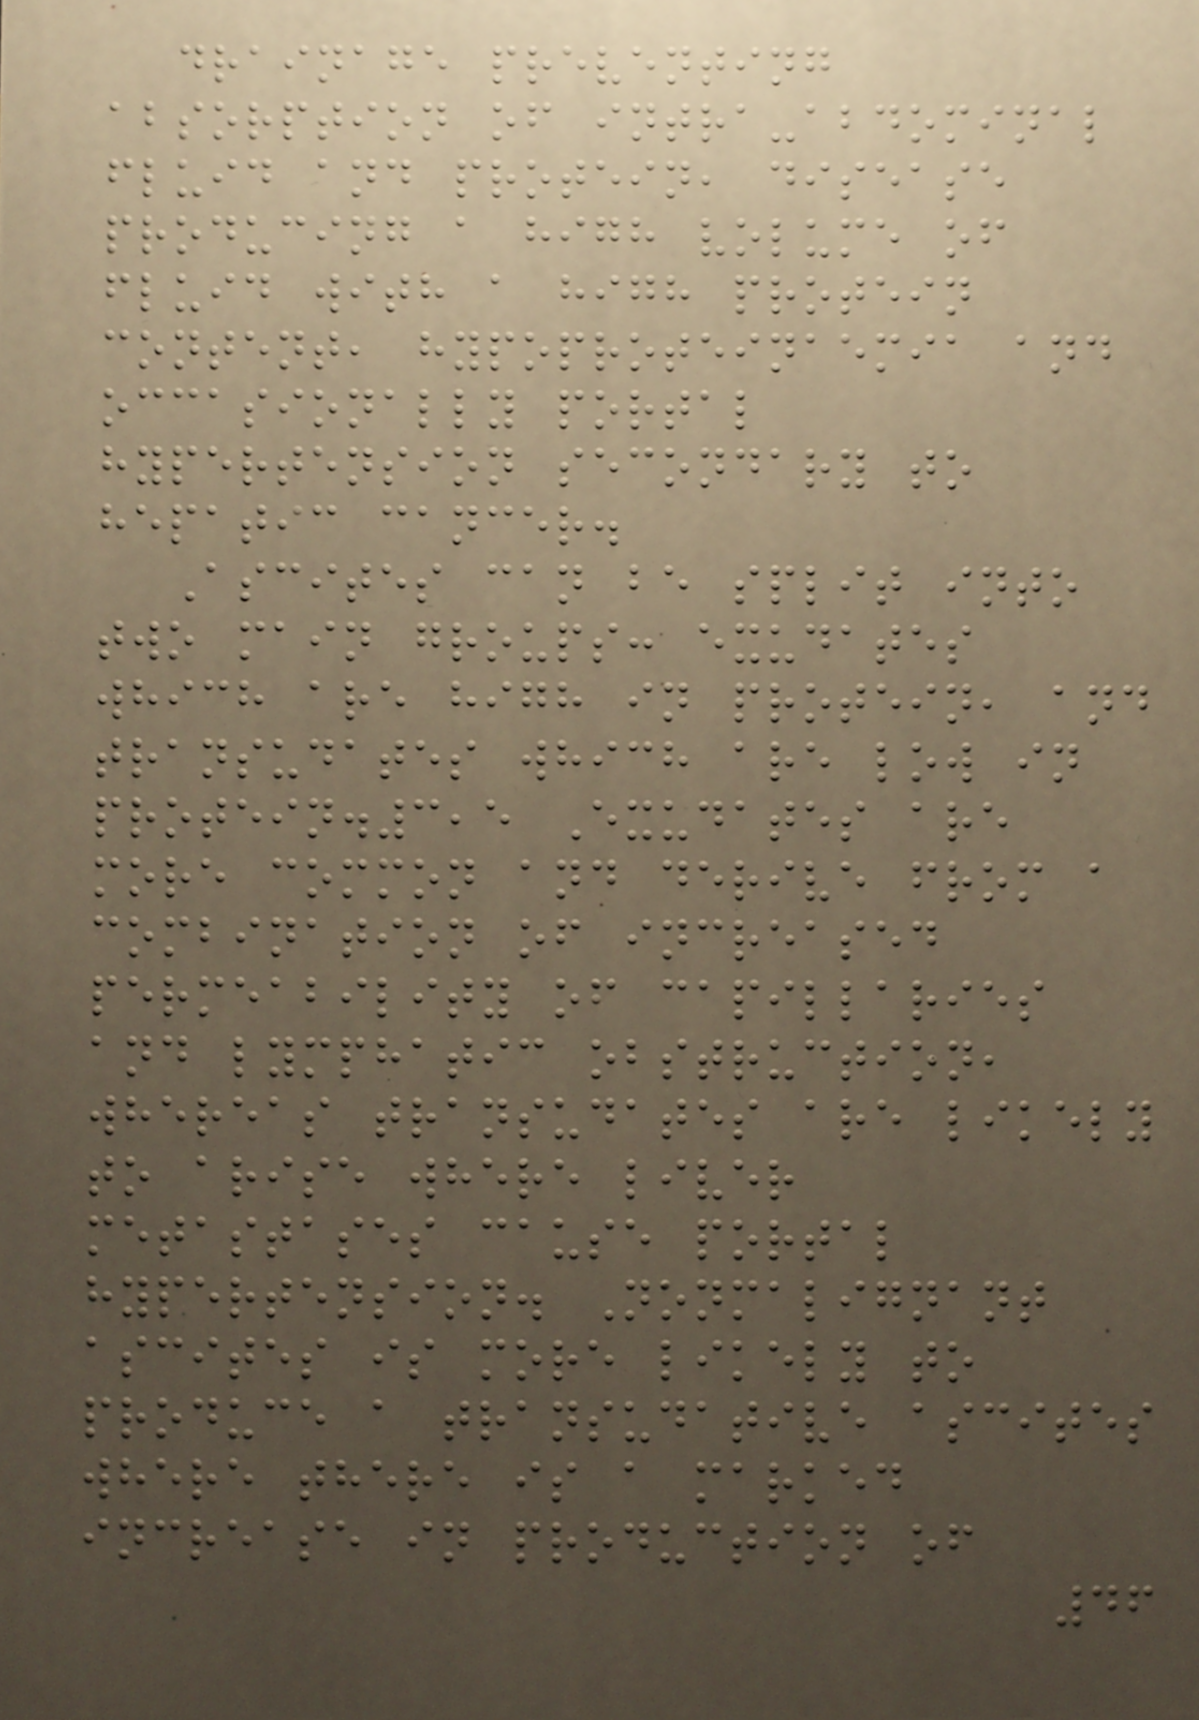drainage preventing
absorption of intra-abdominal
fluid and protein, disease
producing a high volume of
fluid with a high protein
content, hypoproteinaemia and
occasionally portal
hypertension secondary to
hepatic cancer.
Ascites can be split into
two main groups: exudates
which are high in protein, and
transudates which are low in
protein.3,5 Exudates are
more common and derive from a
combination of increased
permeability of capillaries
and lymphatic obstruction,
whereas transudates are likely
to arise where liver
metastases cause portal
hypertension. Nonmalignant
ascites is more likely to
produce a transudative ascites
where there is a marked
increase in production of
46
